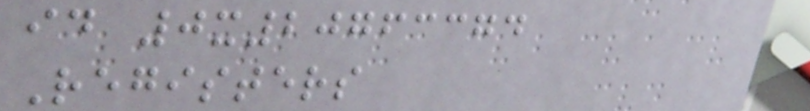id 0x20763374
Registers
